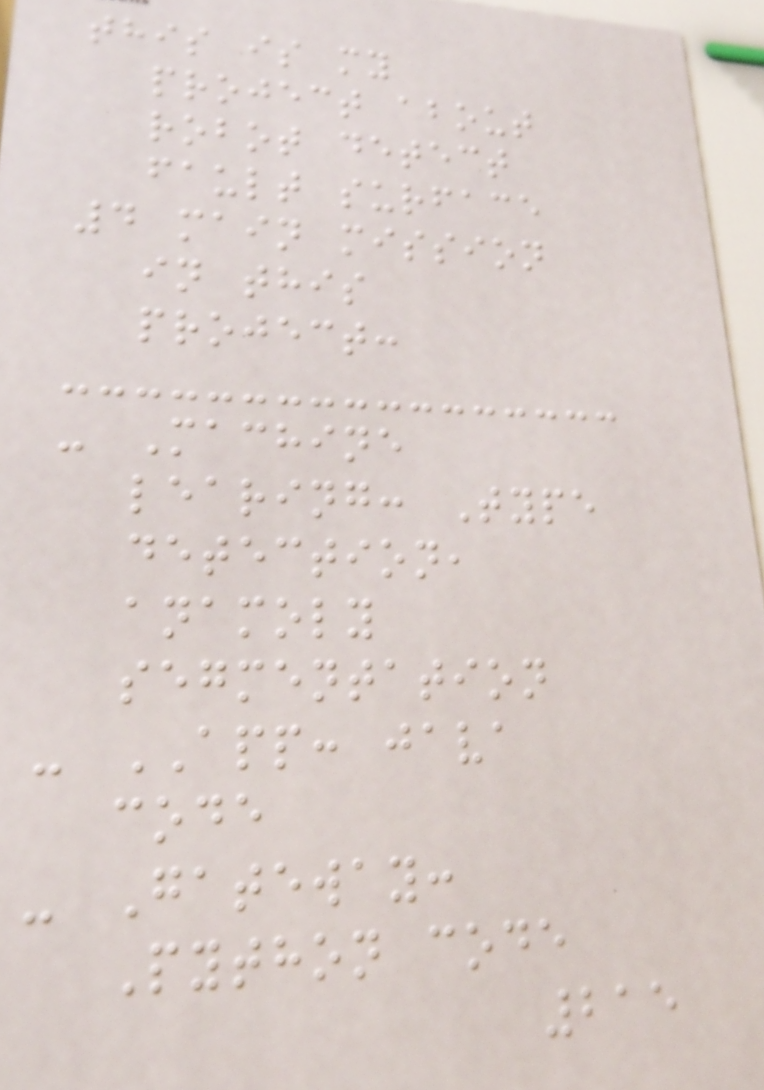this is my
project about
robot detect
fault surface
4 main mission
in this
project:
- Machine
learing: Type
detection,
anamoly
segmentation
- APP: java
code
- Gateway:
Python code
215
